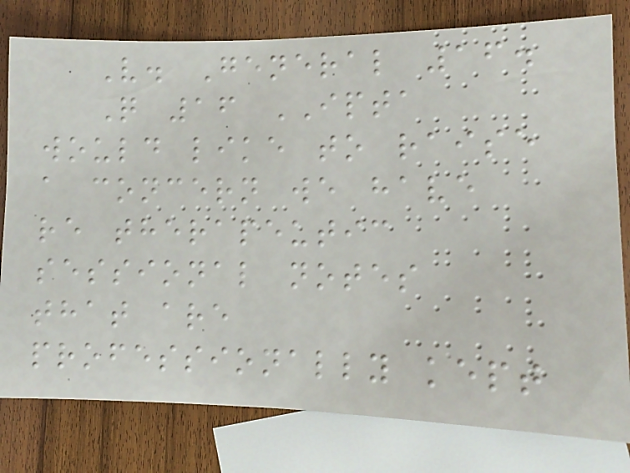V. General 16.
Q 16 IPTA
would like to raise
a concern we have
re therapeutic
sessional notes
that are
professionally kept
